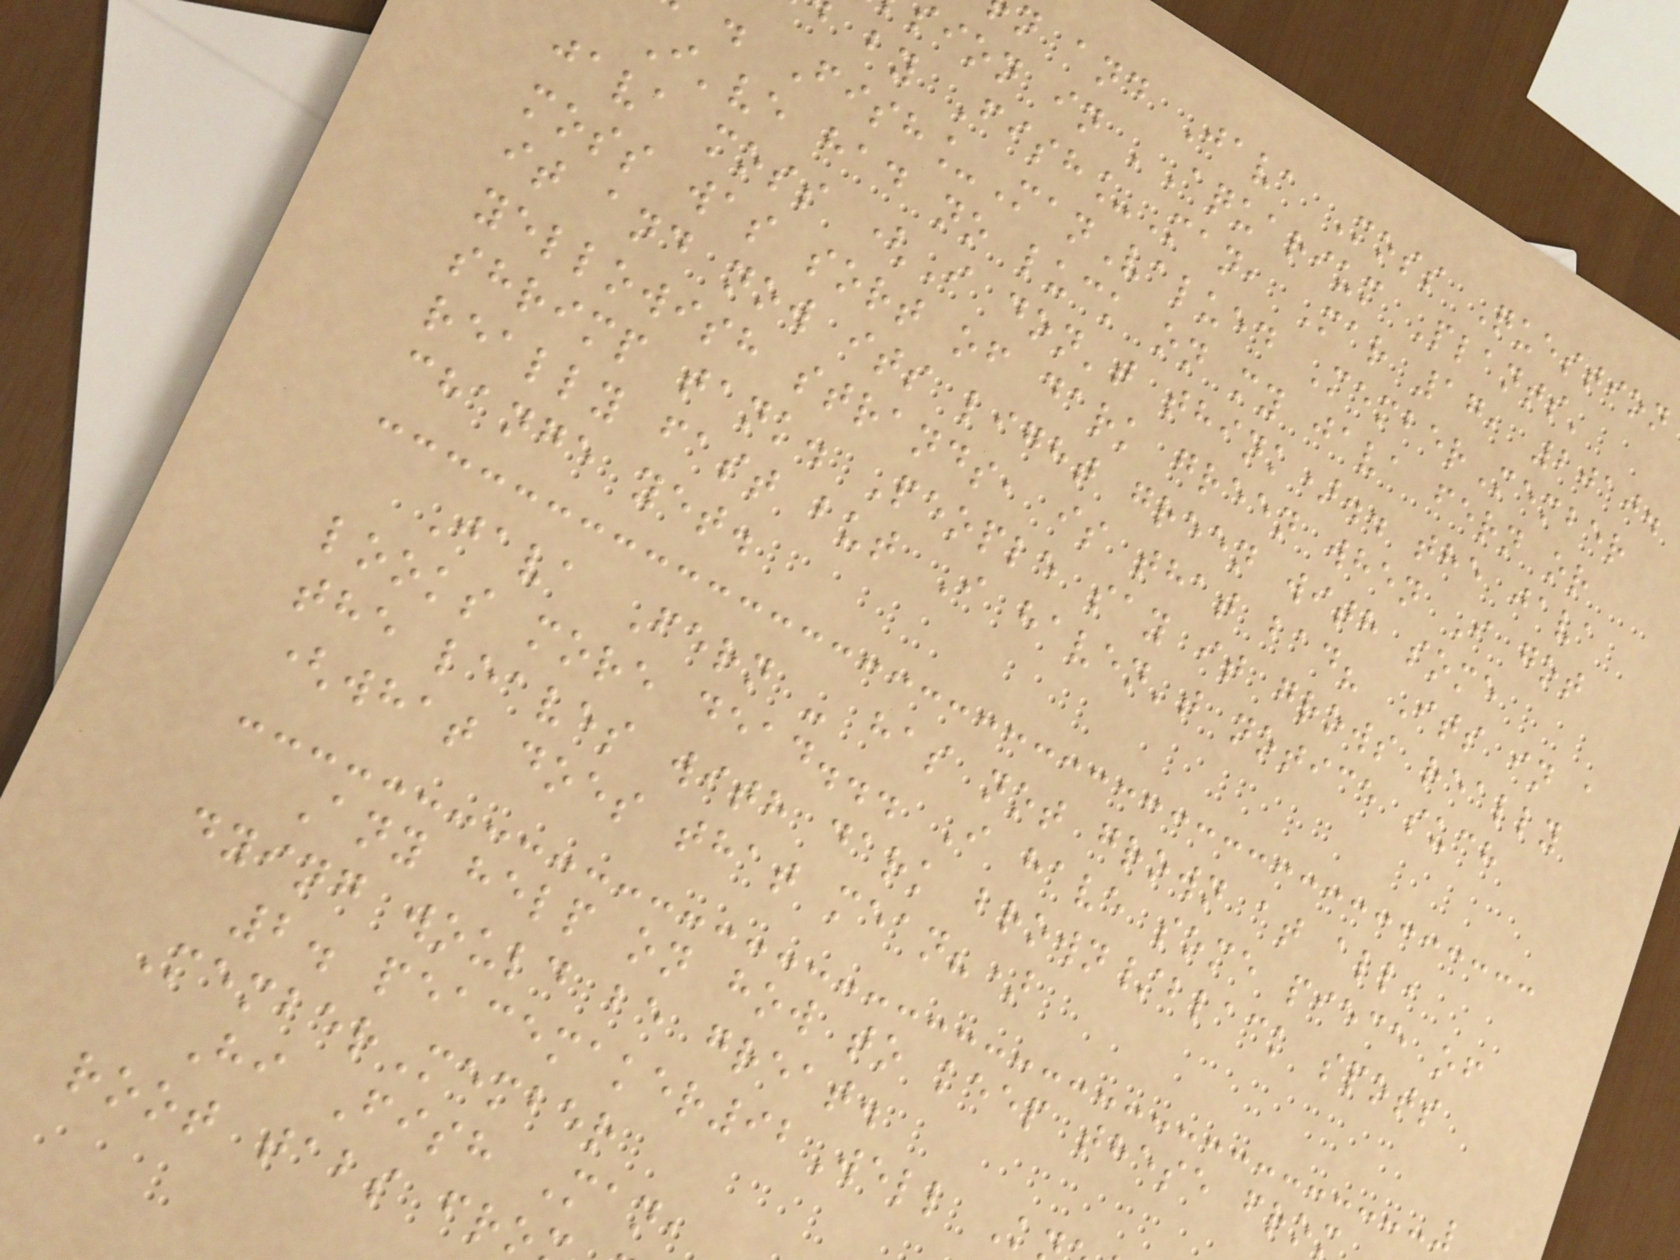n and Java Moss Question
ion in 'Aquarium Plants'
by Fish_Man, Mar 17, 2010.
. Fish_ManValued MemberMember
I've had no luck on my java fern or
java moss (I don't think).. the java
moss was sort of dark green when I got
it and now its light green with some
yellowish strands, is that bad? Its in a
shrimp tank. People say it grows really
really fast but I haven't notice such
change yet.
Java Fern - has not grown at all,
looks more dead... I have some piece of
the leaves with dark brown/black spots
(what does that mean?)
Any help on how to keep these fro
dying would be great.
2. peacemaker92Well K
MemberMember
Hi Fish Man,
root tabs fro
